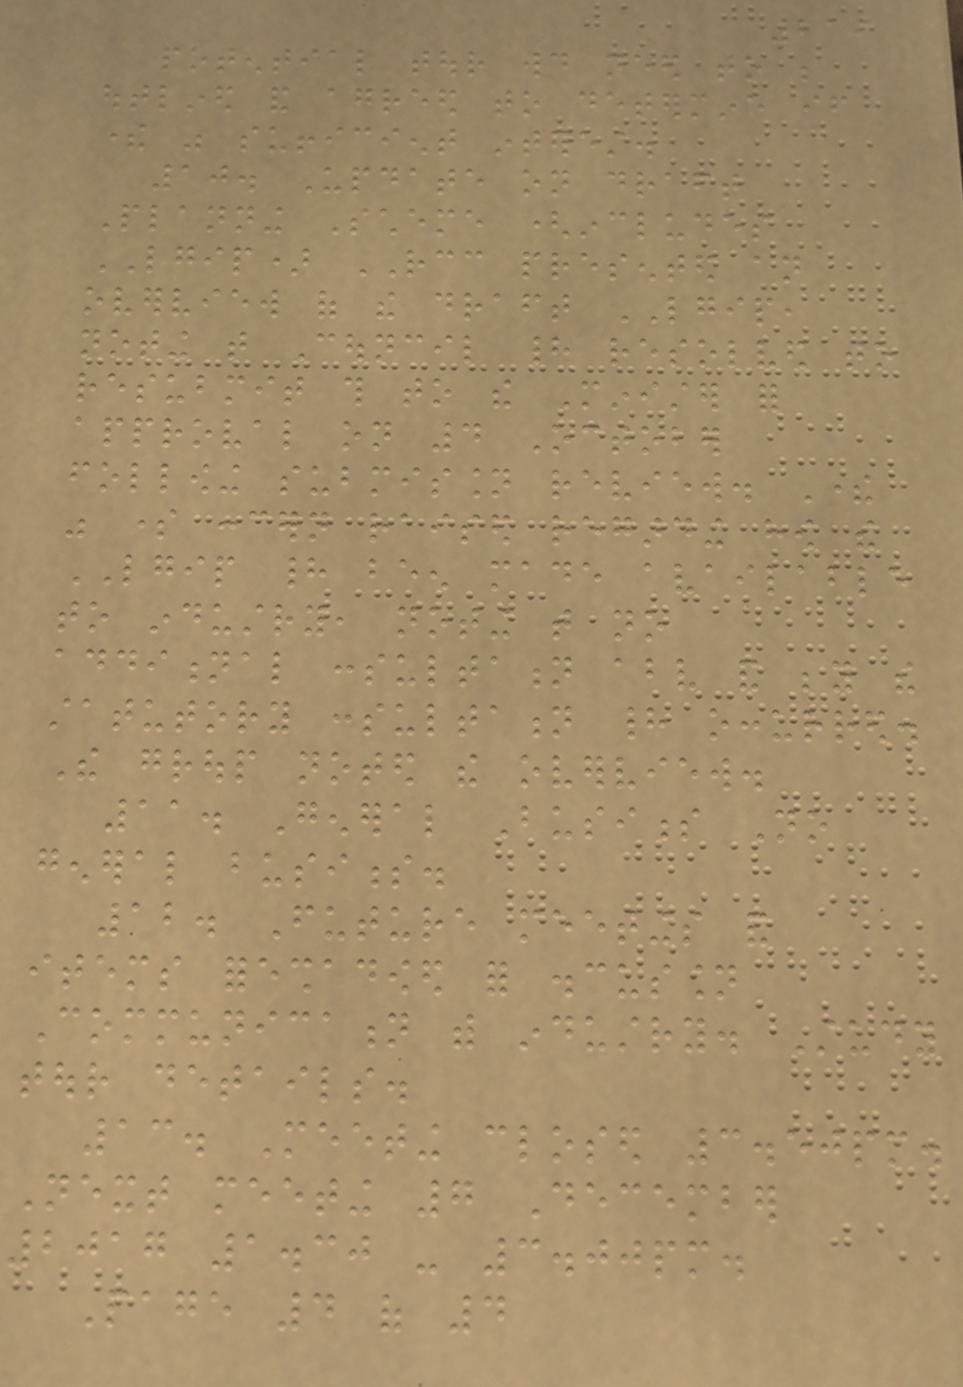219
potential tour would need to be
outlined and agreed to determine if
there was sufficient interest.
10. Update on draft
Planning Scheme (includes
LGIP) RCC presented an
overview of the draft LGIP,
noting that Council had resolved to
resubmit this to the Minister for
approval on 4 October
following submission review. There
was some concern raised regarding how the
LGIP had been made available
to industry, noting that no
additional consultation above and beyond the
statutory consultation had occurred.
The group noted the overview.
11. General Business No
general business.
12. Future meetings and
items foreshadowed for discussion
Communication with industry. Study
tour details.
13. Meeting closed 3.50pm.
Next meeting 7 December
2017 1.30 - 3.00pm.
Page 4 of 4
